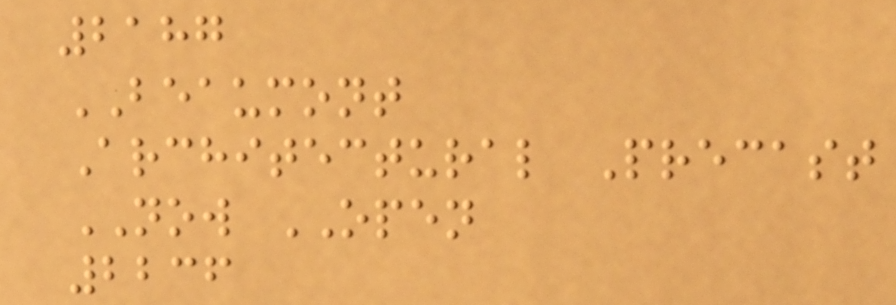2187
BEAUMONT
Architectural Precast
NOW OPEN
2236
